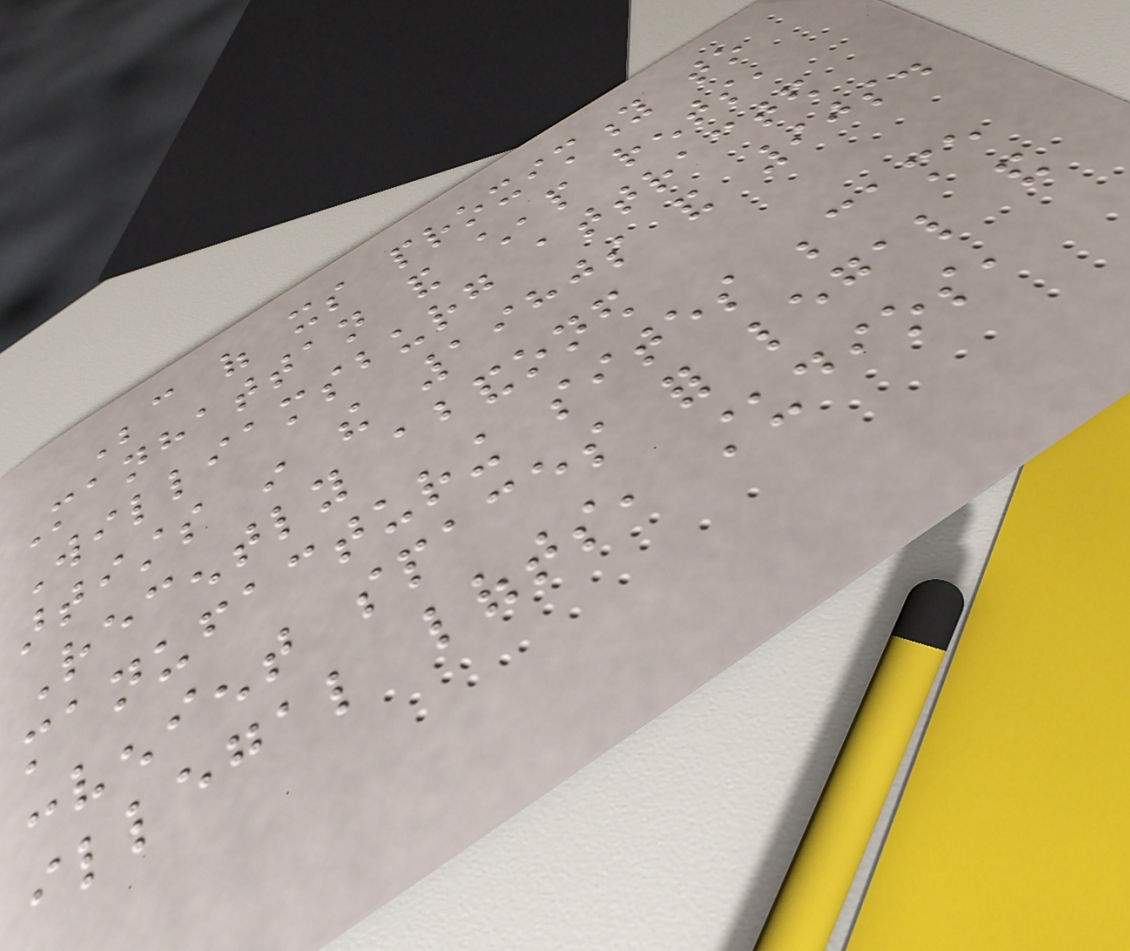Because of its proximity to
Manhattan and cheap rents,
Williamsburg attracted
artists in the 1980s and 90s.
Recently abandoned
manufacturing sites became
convenient spaces for legal and
illegal lofts, studios,
